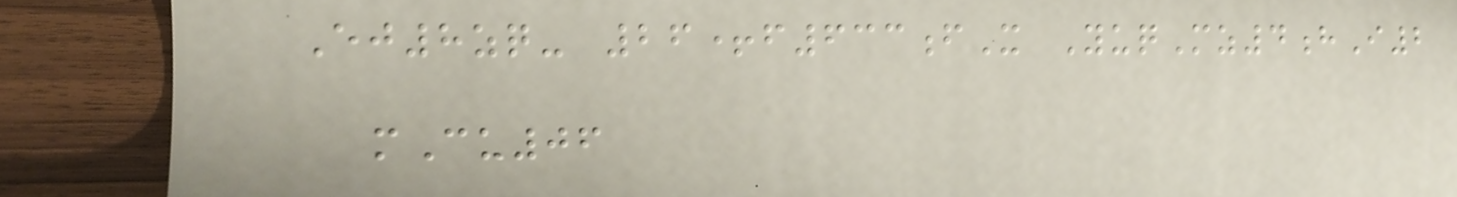Ej8zq- 26+f633fX YuqMz4hI2
mCu06
